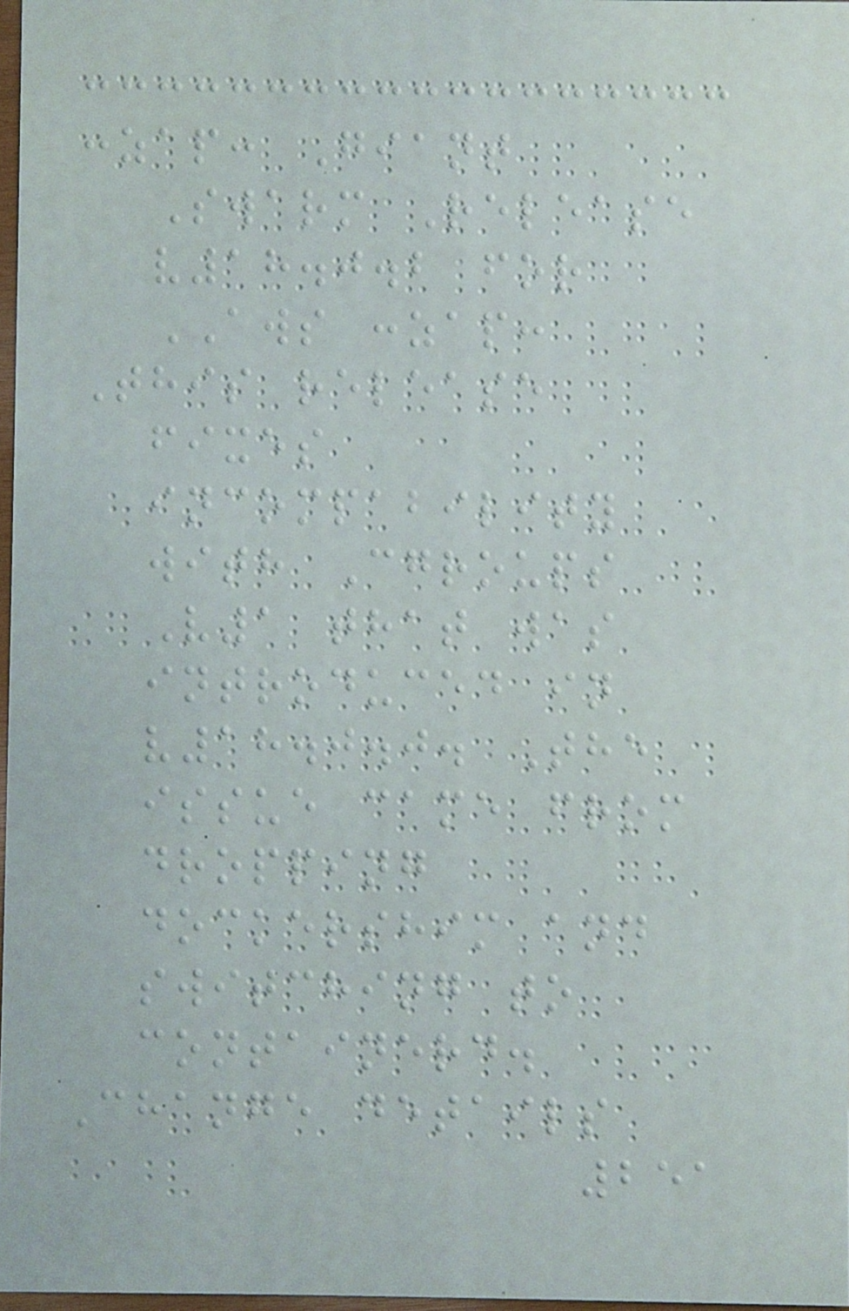:zap: Giant
Swarm Release
v18.0.2 for
AWS :zap:
This release
fixes
incompability
with Cgroups
V1 that was
introduced in
v18.0.0. The
issue came from
dropping
dockershim and
switching to
containerd.
Change details
251
